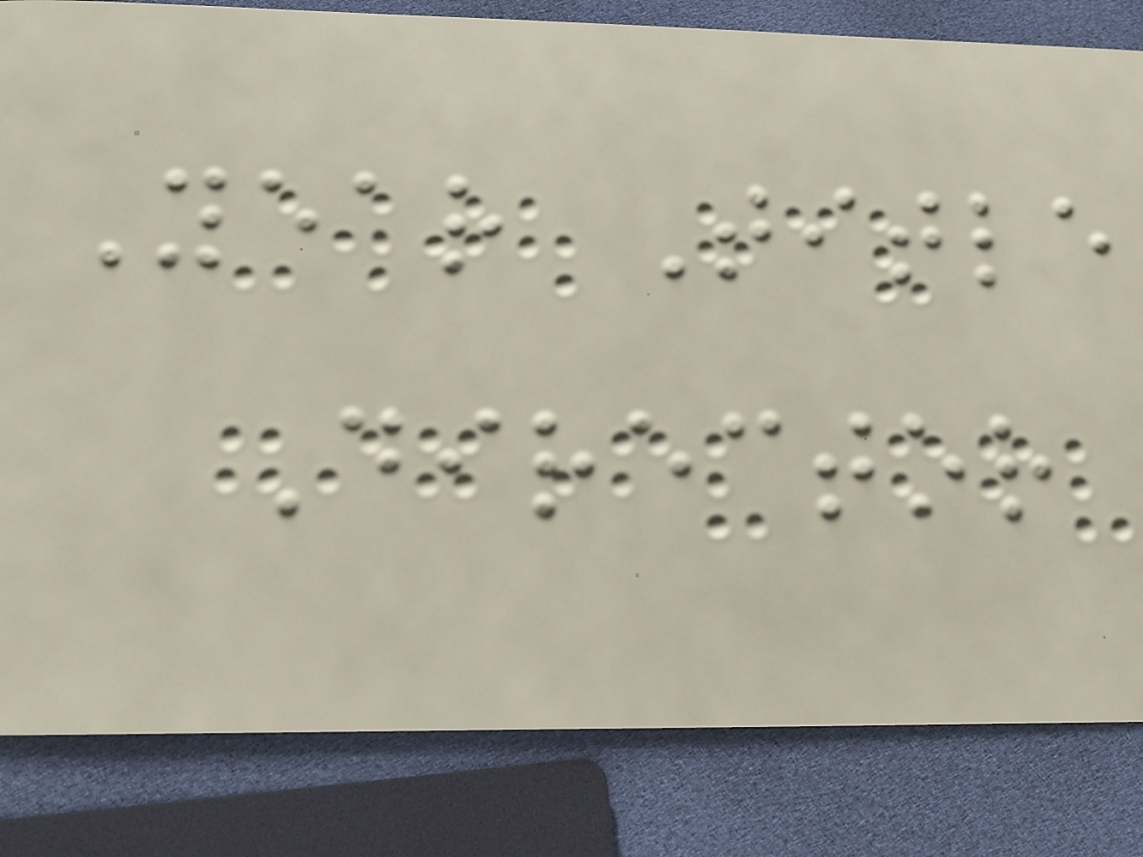Year Title
Director
